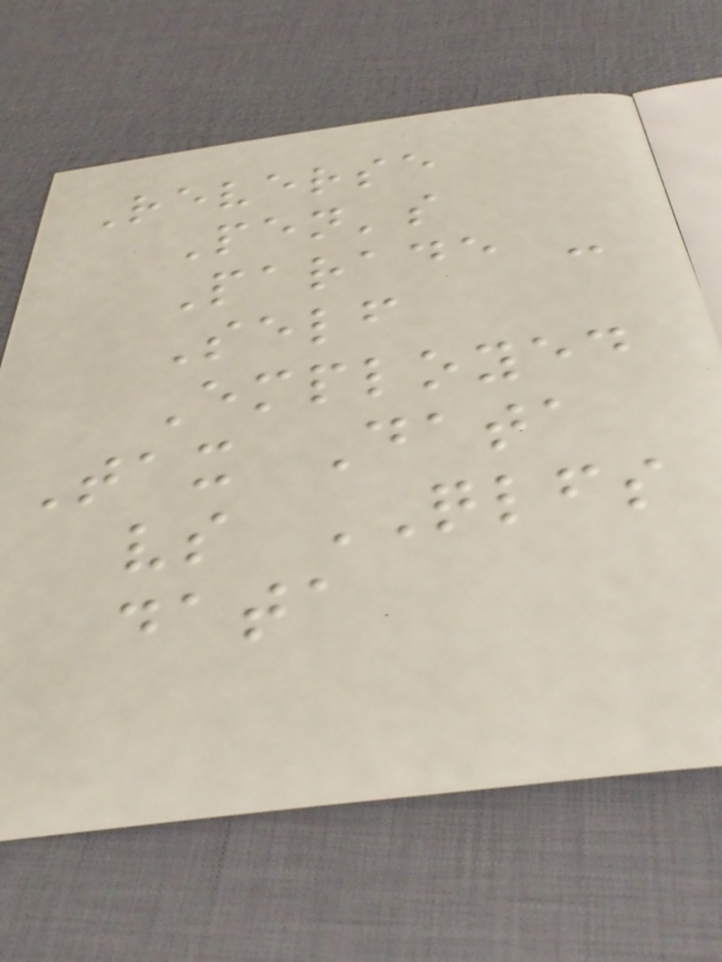Reverse
Pen's
Parade -
Self
Employed
Tax Data
vs QLFS
data
